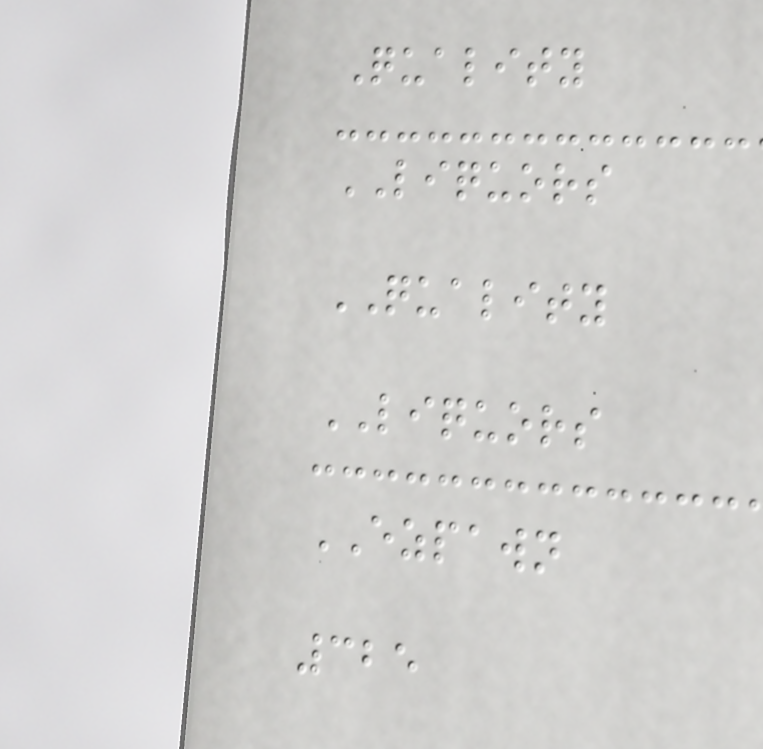Quality
LIQUORS
QUALITY
LIQUORS
EZPAWN
325
